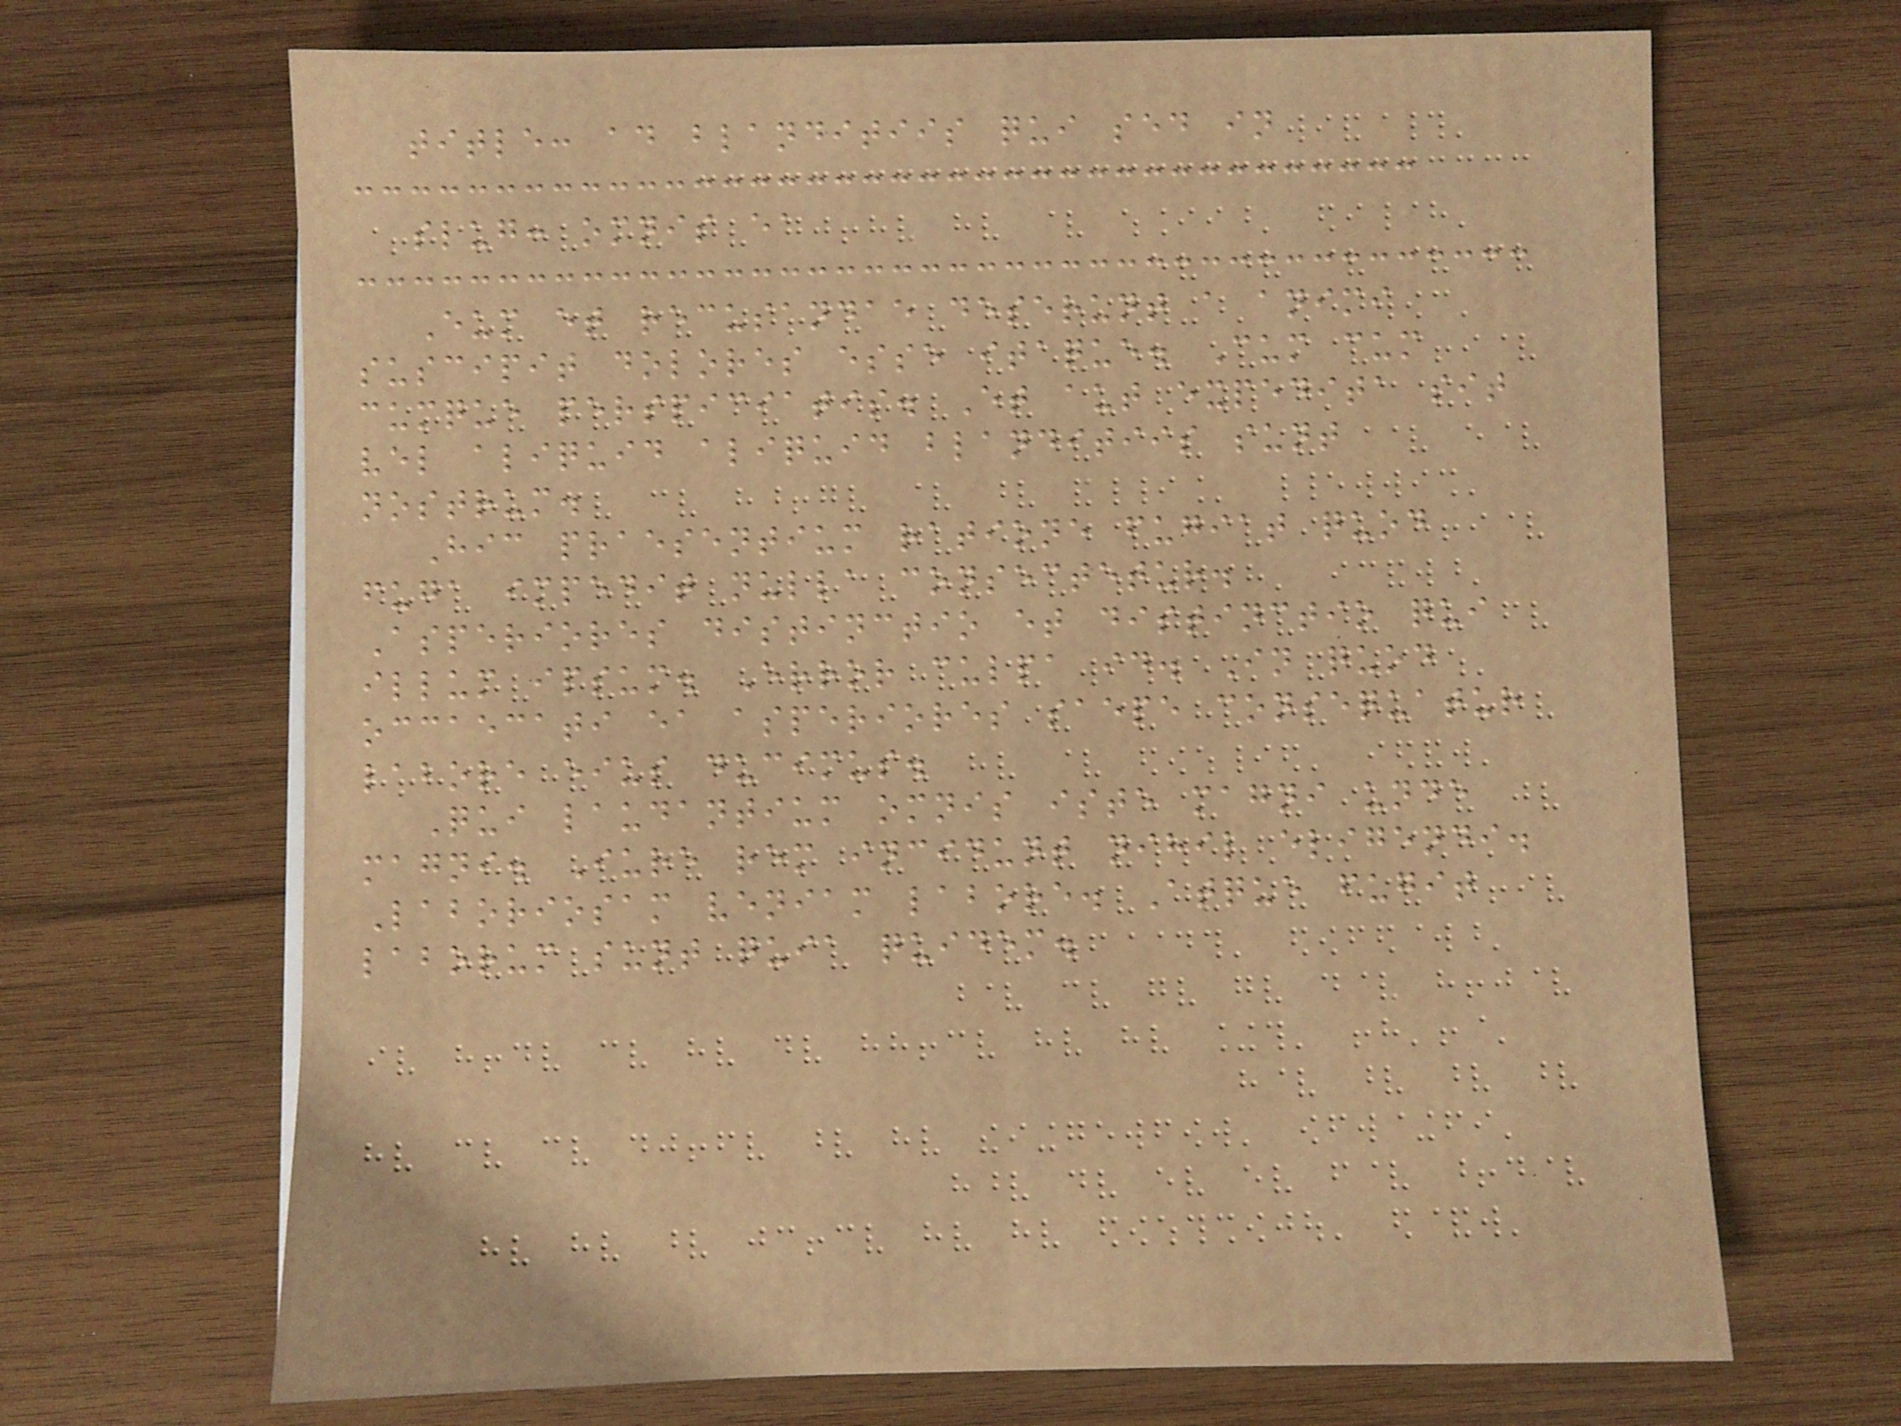title: ad blanditiis qui sed in
slug: omnis ea
Eum et recusandae deserunt a animi
suscipit dolores esse itaque. Cum cum
cumque perspiciatis. Et aut expedita sit
vel aliquid aliquid blanditiis sunt
nostrum.
Hic praesentium ratione fugiat quod
fuga impedit nulla consectetur.
Asperiores distinctio et distinctio qui
illum ipsum. Error culpa id. In quod
occaecati ea asperiores saepe consequatur
labore eius ducimus.
Qui laudantium omnis iste magni unde
magni. Iure rem incidunt nihil eligendi.
Laboriosam veniam labore. Atque fugit
laborum sunt quia quidem.
